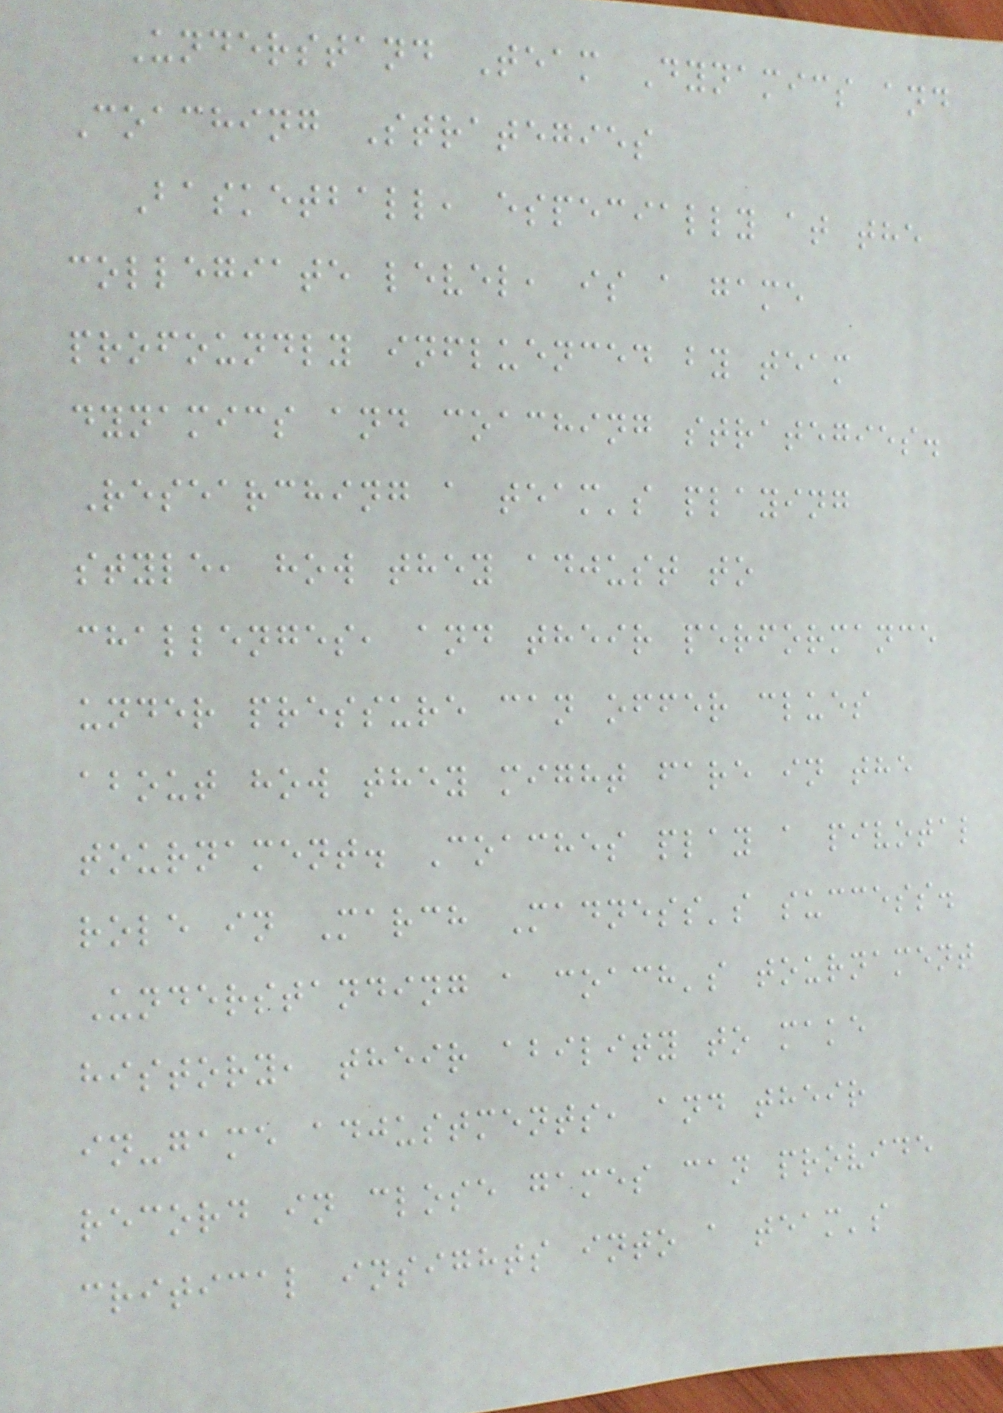Understand Team Dynamics and
Coaching Strategies
Basketball, especially at the
collegiate level, is a game
profoundly influenced by team
dynamics and coaching strategies.
Researching a team's playing
style, how they adjust to
challenges, and their performance
under pressure can offer clues
about how they might fare in the
tournament. Coaches play a pivotal
role in March Madness's success.
Understanding a coach's tournament
history, their ability to make
in-game adjustments, and their
record in close games can provide
critical insights into a team's
